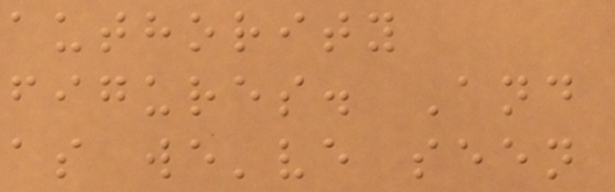authority
figures. And
as we've seen
